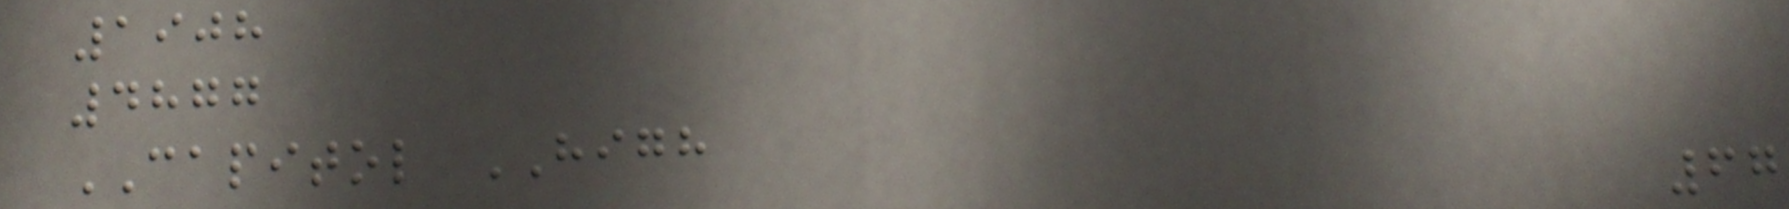1908
4877
CAPITOL HIGH
67
